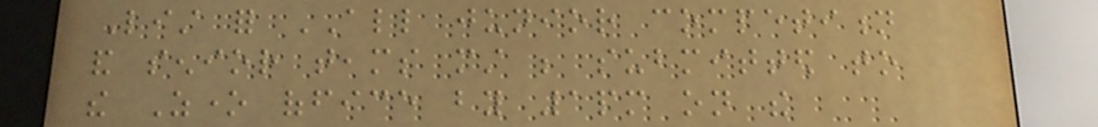List for ALL junior competition
and senior teams must be submitted to
the Zone office by 1pm on the
